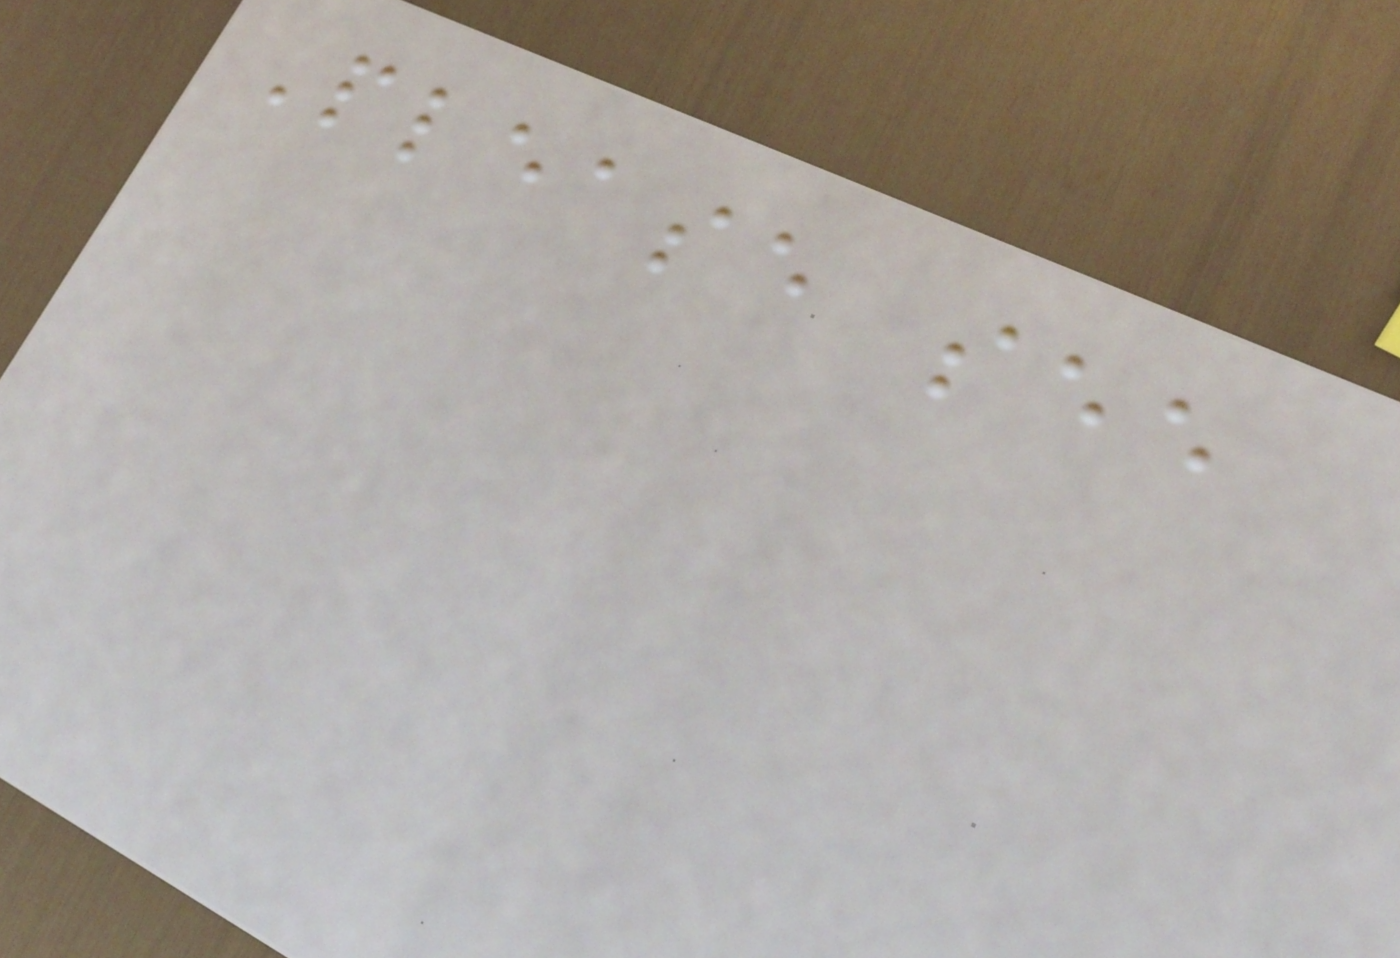Please see
